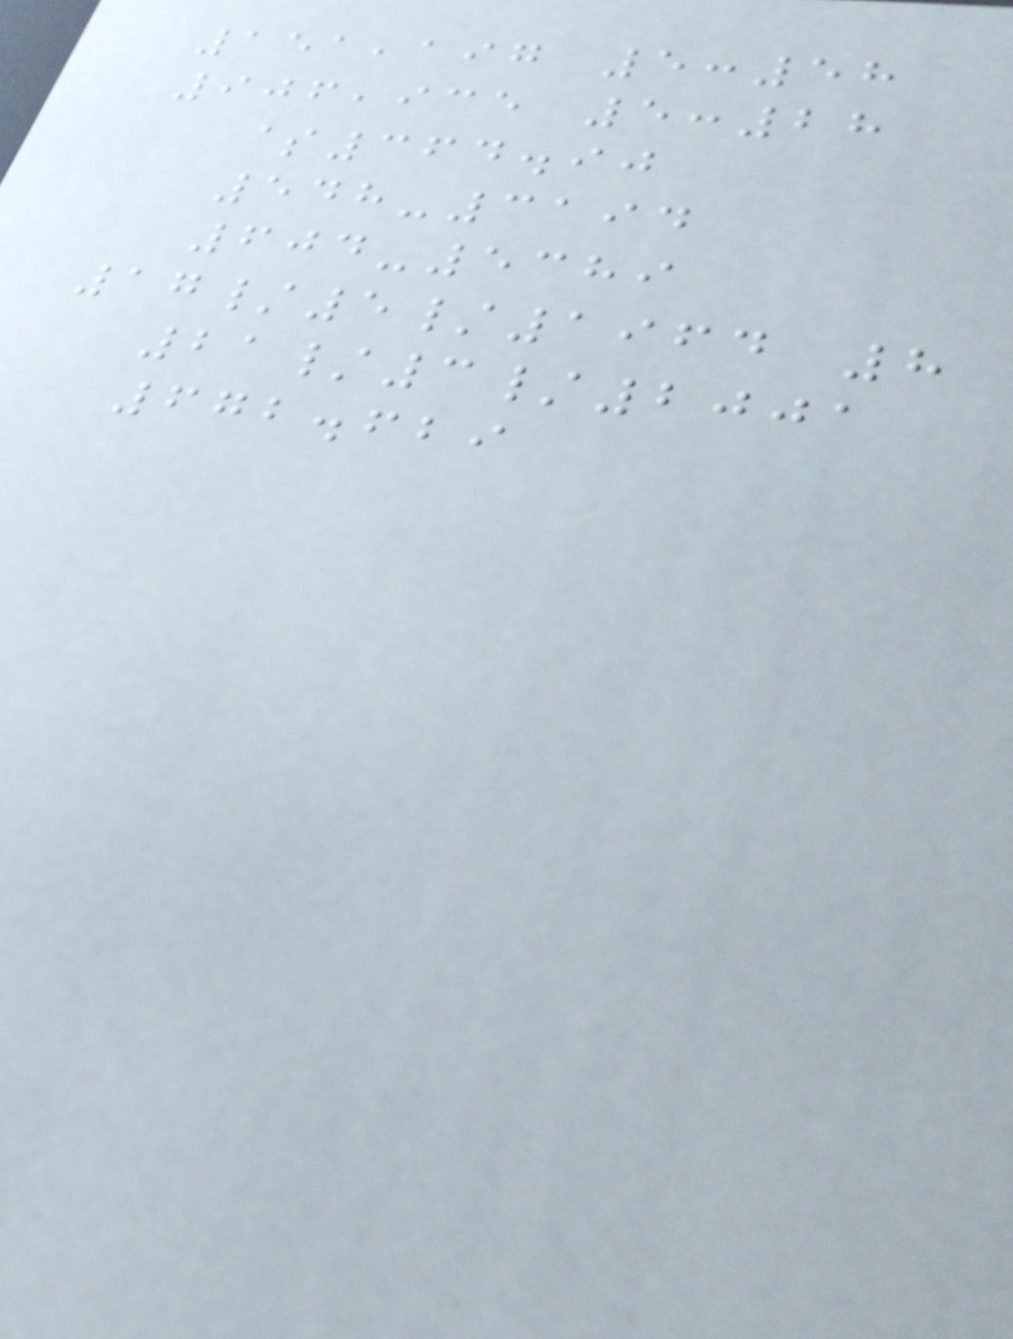151,197 5:58
906,935 5:28
$364.90
548-3194
604-5389
17/5/1964 8
21/3/2001
672.629
